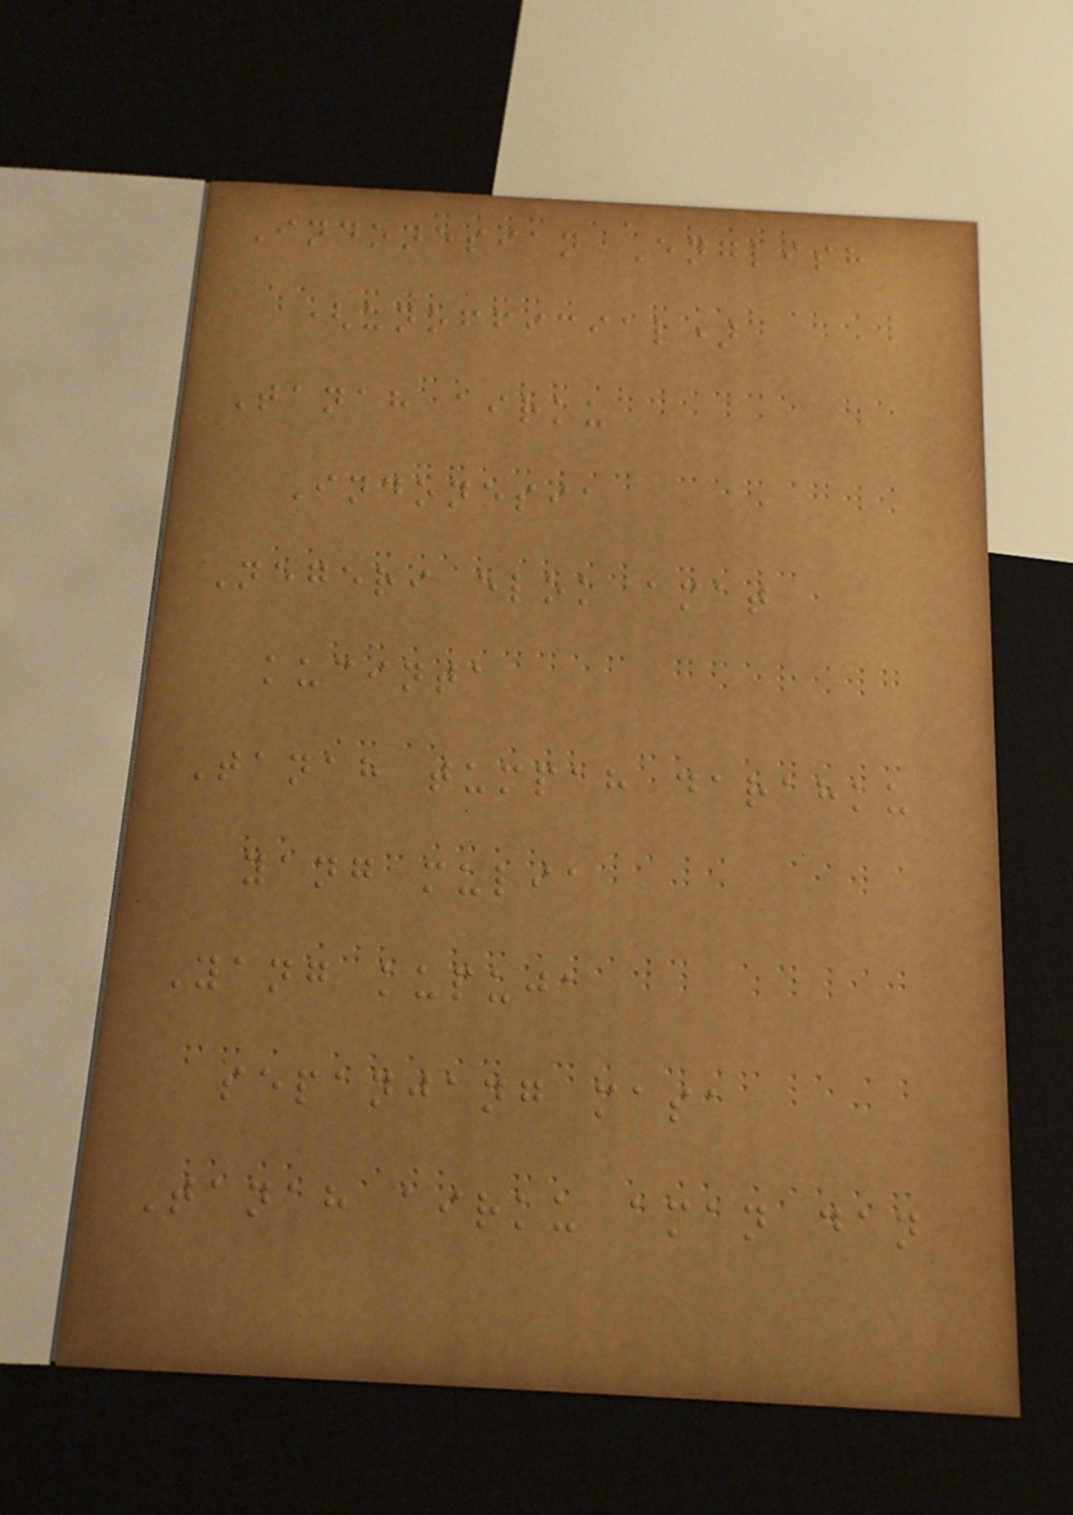Indonesian English
(unofficial)
Tanah airku
Indonesia
Negeri elok amat
kucinta
Tanah tumpah darahku
yang mulia
Yang kupuja
sepanjang masa
Tanah airku aman dan
